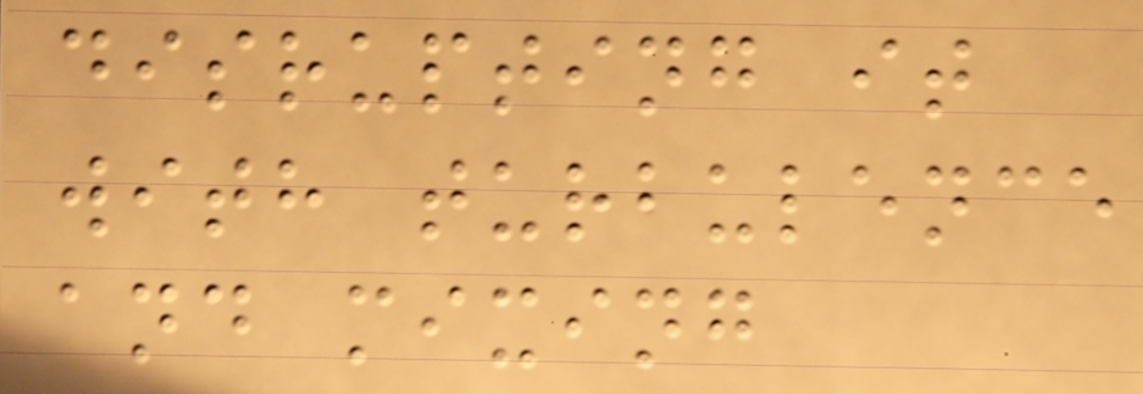disrupting it
with turbulence
and mixing
